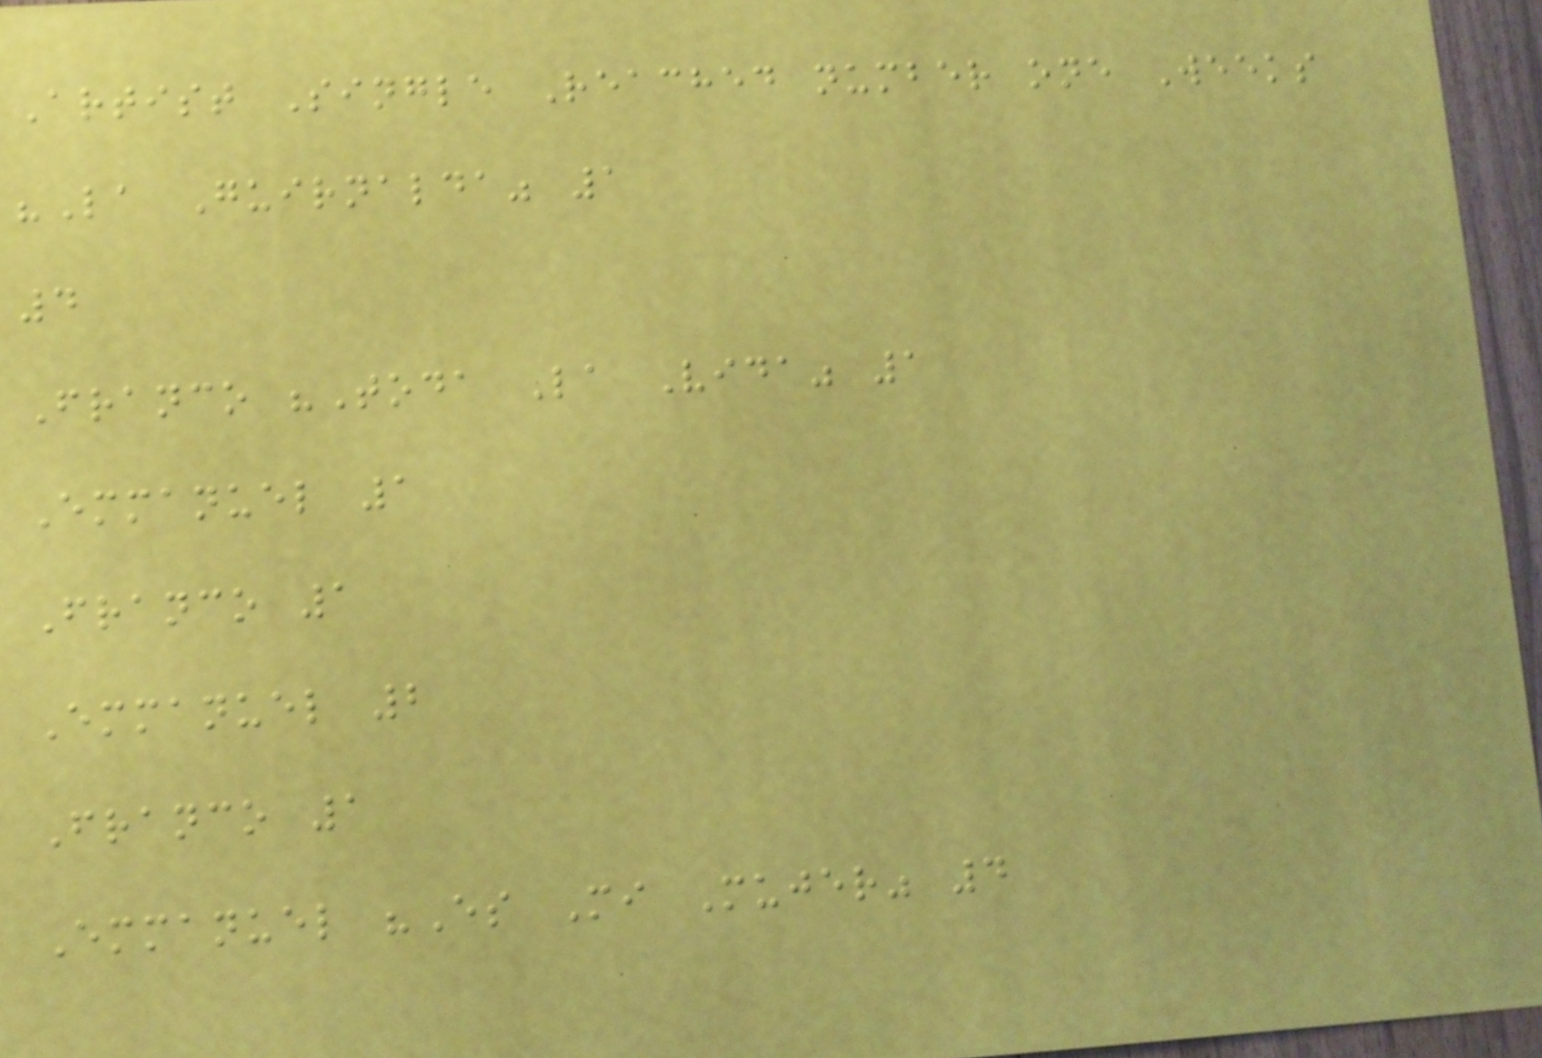Artist Single Reached number one Weeks
"La Guirnalda" 1
4
Franco "Toda La Vida" 1
Emmanuel 1
Franco 1
Emmanuel 2
Franco 1
Emmanuel "Es Mi Mujer" 4
